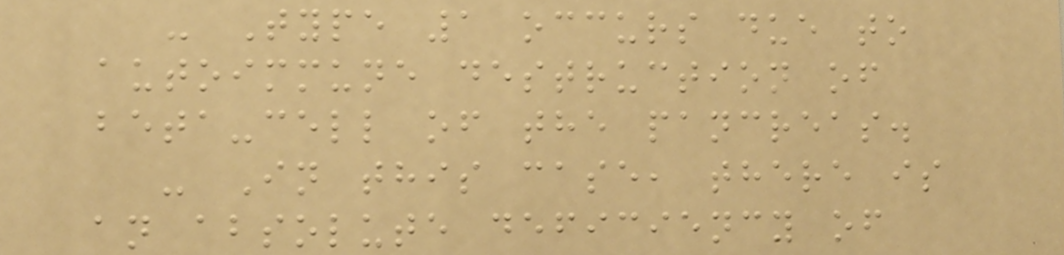- Type 1 occurs due to
autoimmune destruction of
beta-cell of the pancreas.
- In this case, there is
an absolute deficiency of
